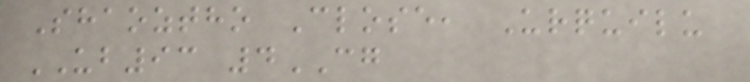Shaoztho Close, Urquilu
UB93 4CG
